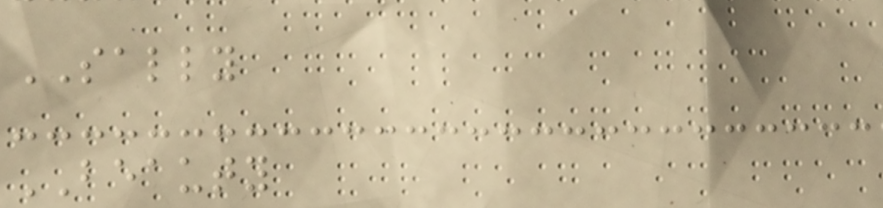SALLY
BEAUTY
